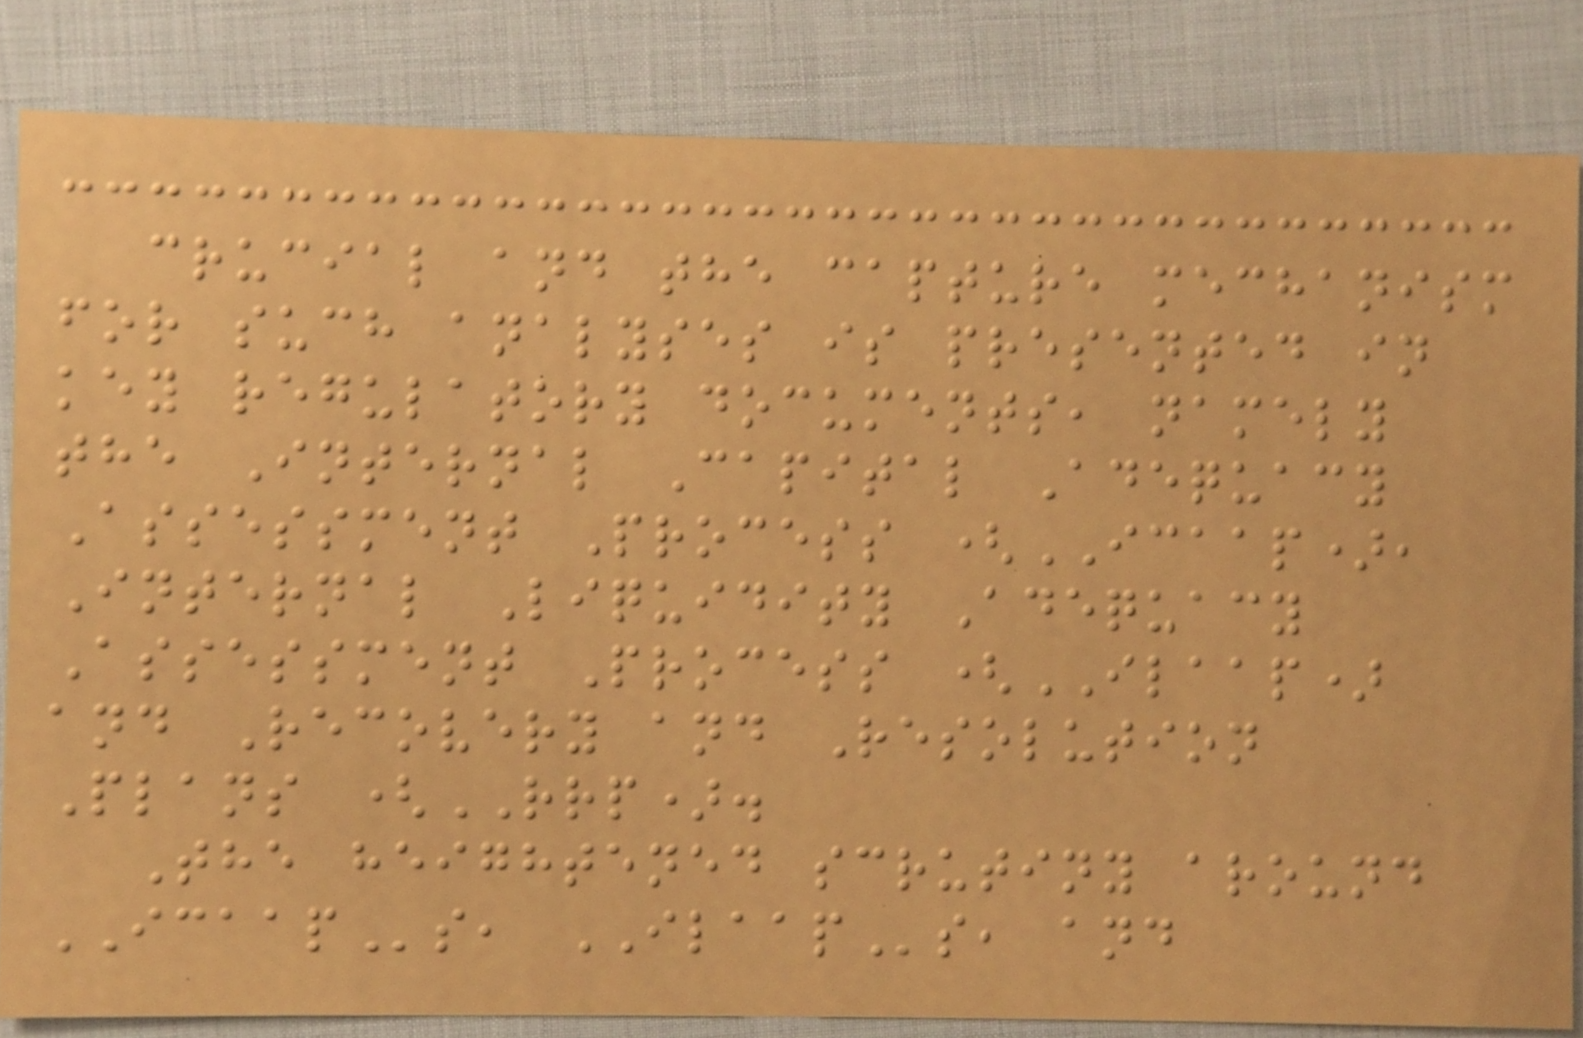crucial and the capture mechanism
for such analyses is presented in
key regulatory documents, namely
the Internal Capital Adequacy
Assessment Process (ICAAP),
Internal Liquidity Adequacy
Assessment Process (ILAAP)
and Recovery and Resolution
Plans (RRP).
The heightened scrutiny around
ICAAPs, ILAAPs, and
